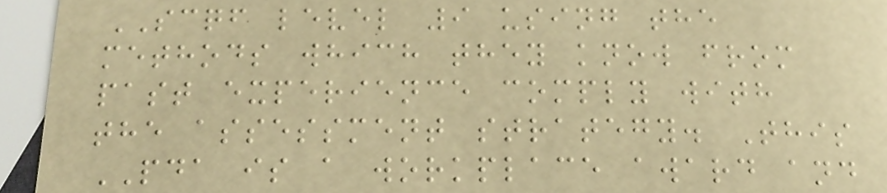SCQF level 9 using the
methods which they know from
past experience comply with
the assessment strategy. This
PDA is a workplace award and
